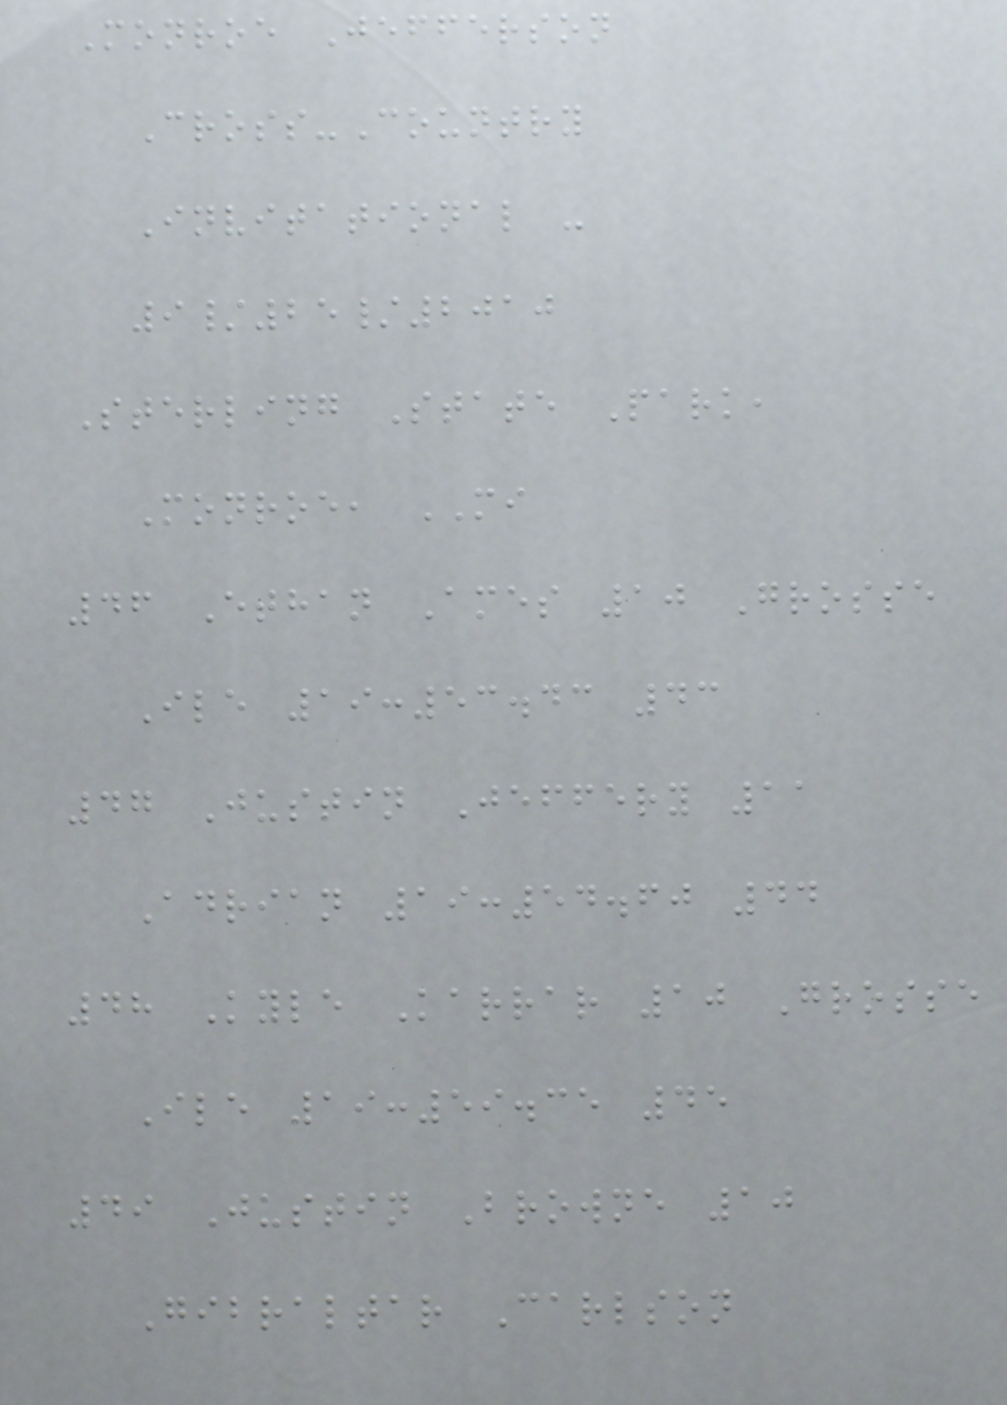Monroe Jefferson
Cross-Country
Invitational -
9/25/2010
Sterling State Park,
Monroe, MI
46 Ethan Ames 10 Grosse
Ile 19:53.43 43
47 Justin Jeffery 11
Adrian 19:54.60 44
48 Kyle Karrar 10 Grosse
Ile 19:59.35 45
49 Justin Browne 10
Gibraltar Carlson
